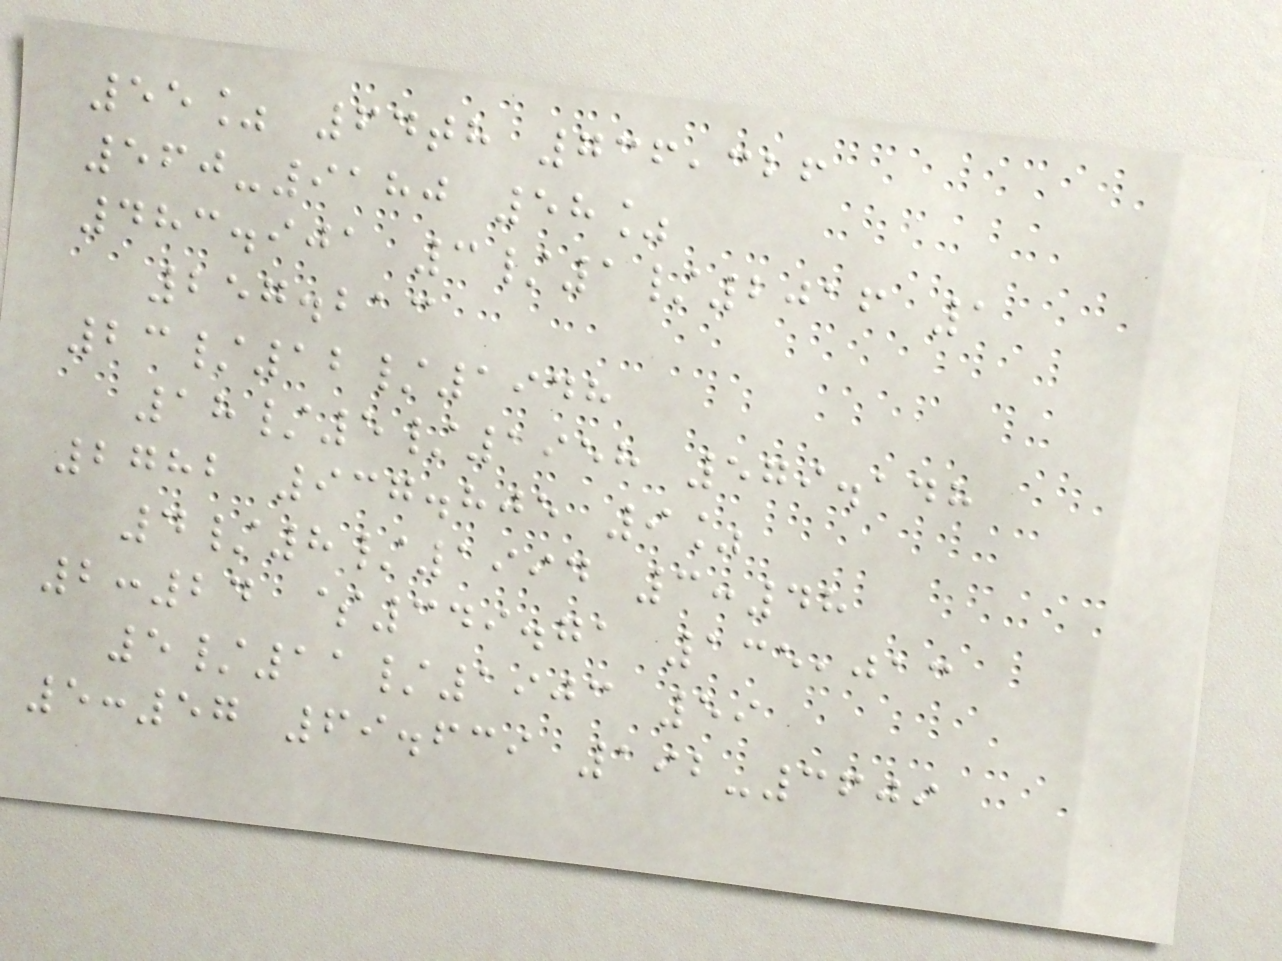55% 64th 736,326
560-9180 58%
483.901 3/1/2016 1
257.213
23/12/1948
18/5/1958 579.148
2782 937.805 9%
4/8/1994 3:48
2:24 $349.71 135,013
5/11/1903 59
5:57 69.639 192-3609
